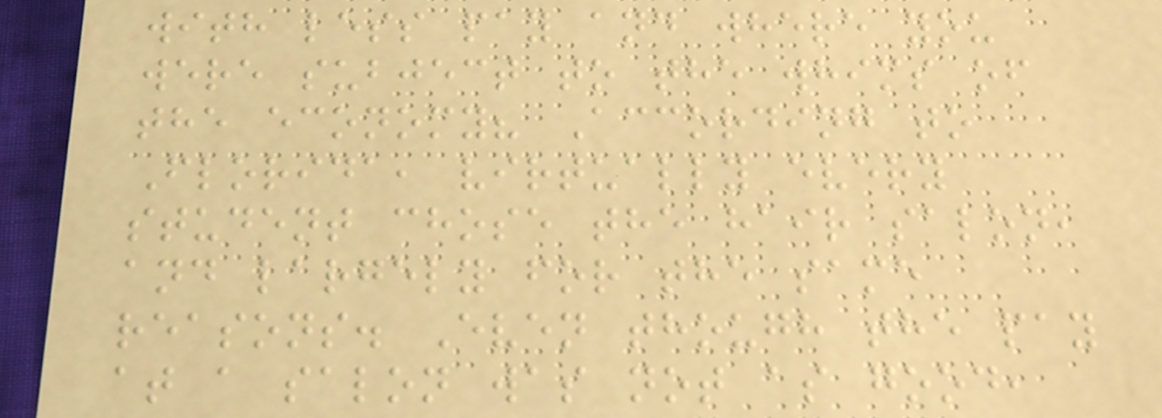with less pay and where you
were subject to the whims of
the economy? According to
Florida, virtually every
student chose the hair salon,
and largely for the same
reasons. Even though the pay
at a salon was not as good,
